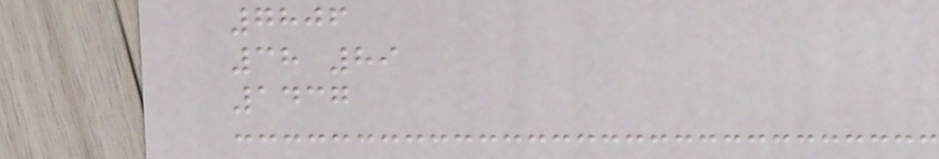7806
38 89
1437
